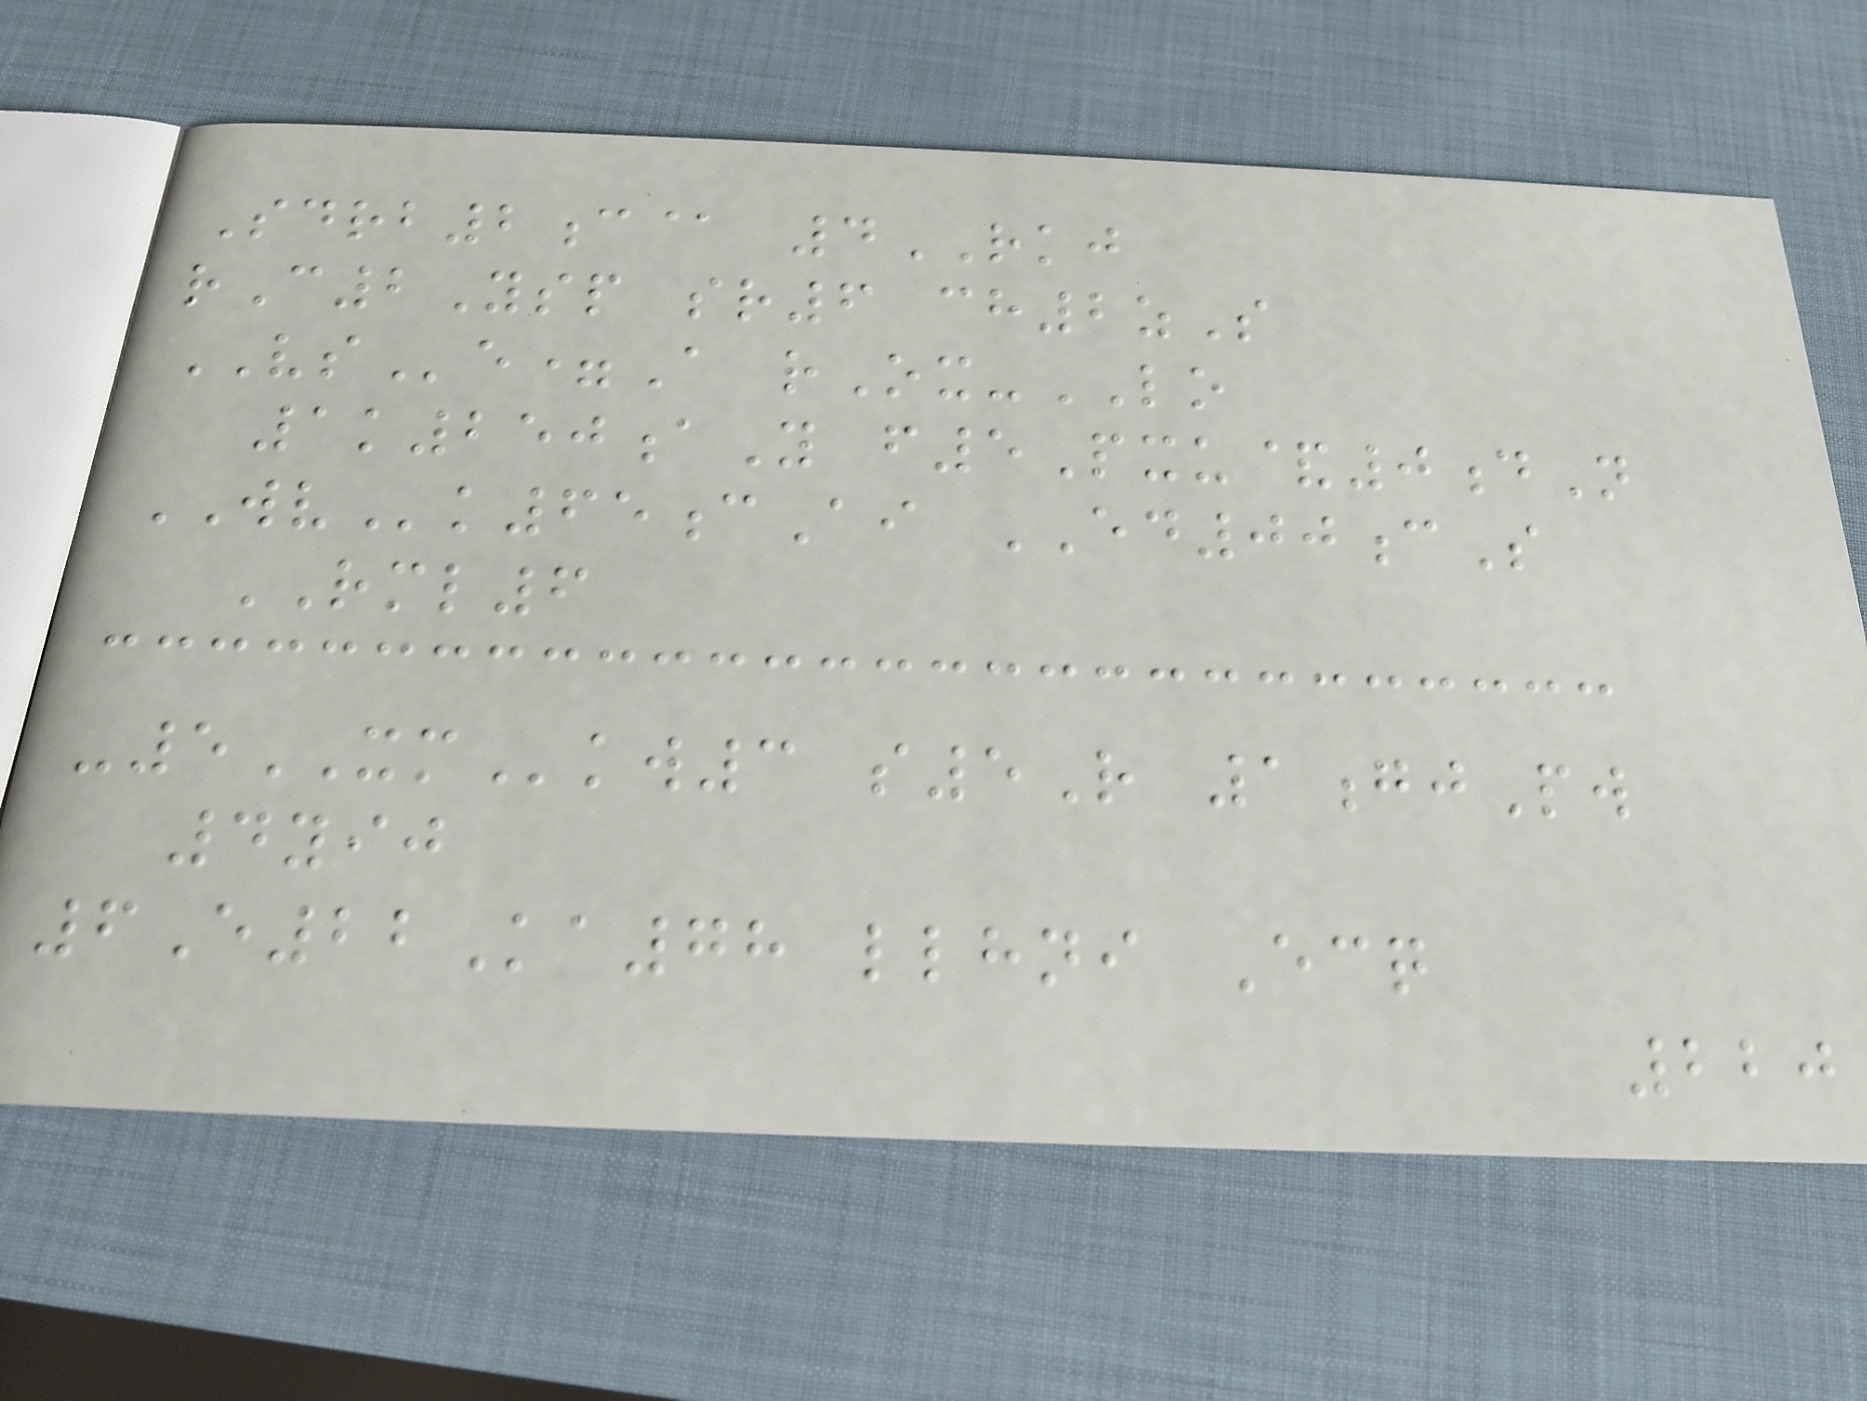Sdrb2c@ 4RKJ
rC2Ysp sr6 ch2zS
VSe=A rOx-LO
1k250aY f5Pxu&0dN
WVk65cAi ED00cS
RML6
-5XMkw3 s5R 1gjPw
4yij
6E22Ka78 llhni Ecq
220
